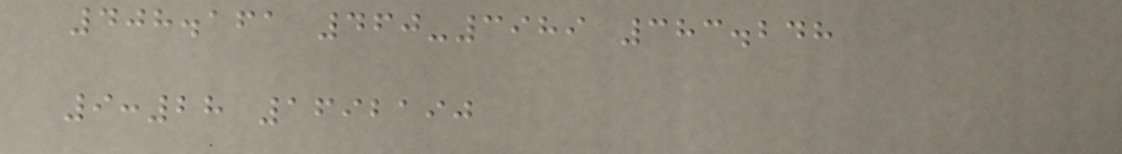408.161 460-3989 383.248
9:28 1692190
